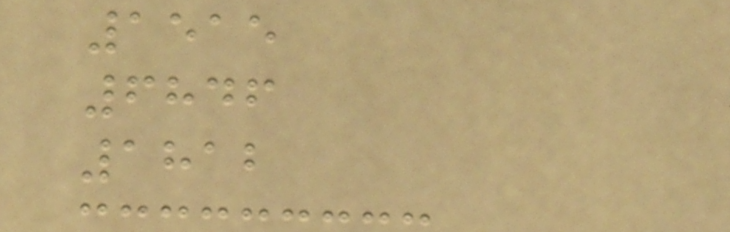1515
6846
1812
